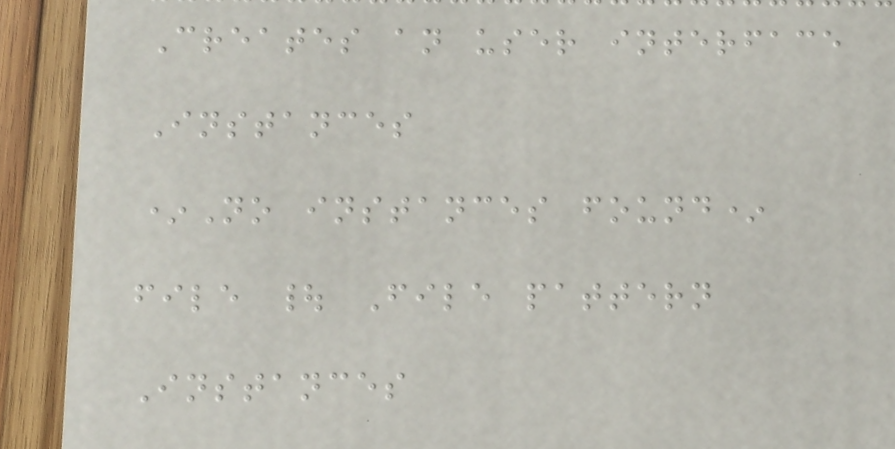Creates an user interface
Instances
*No instances found*
file | File pattern
Instances
